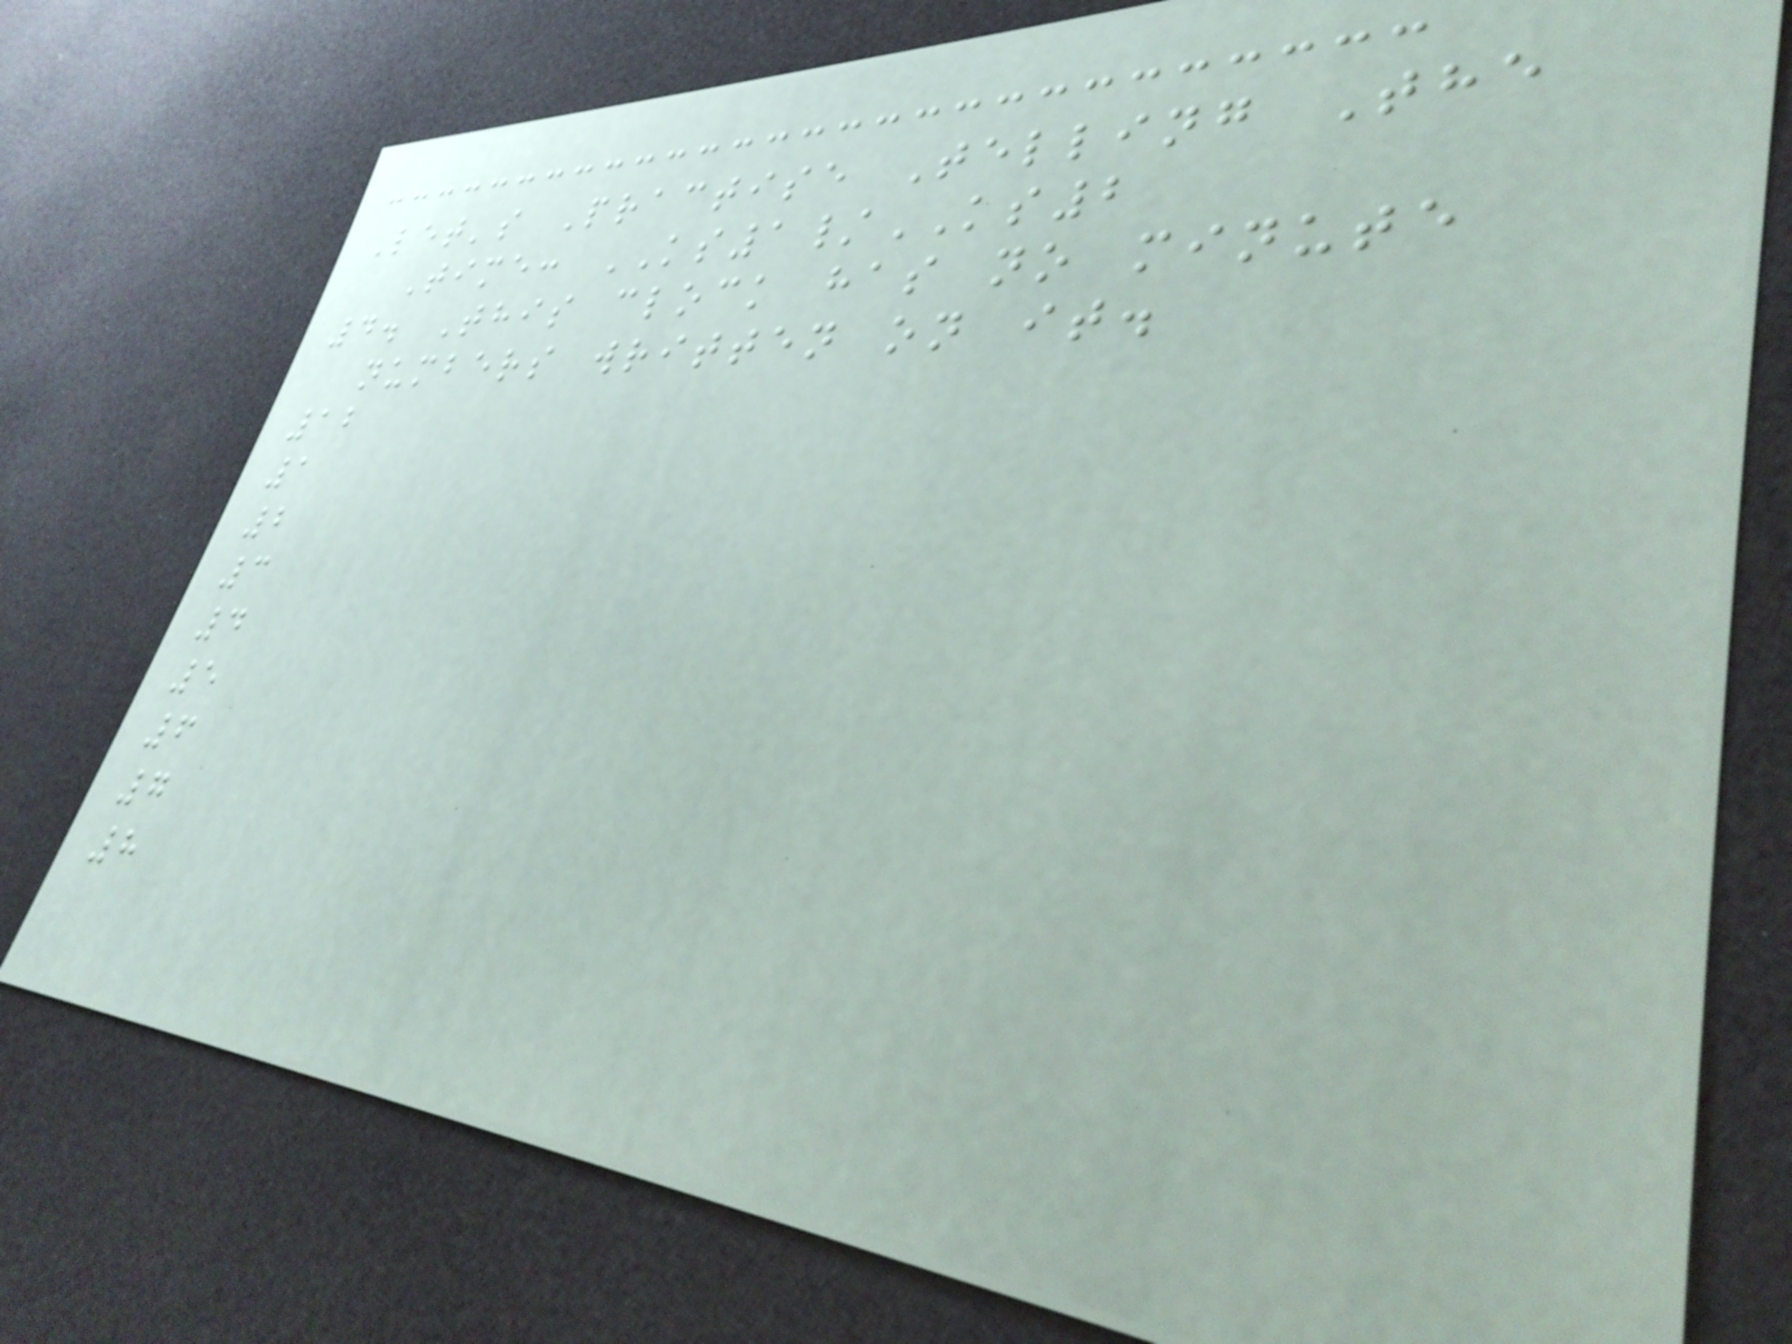Let's Practise Telling The
Time: KS1/KS2
4. This clock has no minute
numbers written on it.
12
1
2
3
4
5
6
7
8
